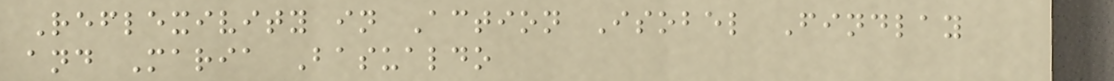Reflexivity in Action Isobel Findlay
and Maria Basualdo
